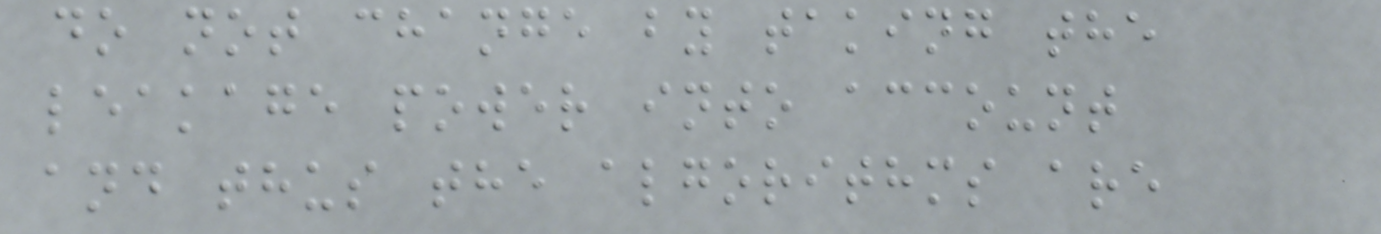do not change by taking the
leakage power into account
and thus the algorithms are
